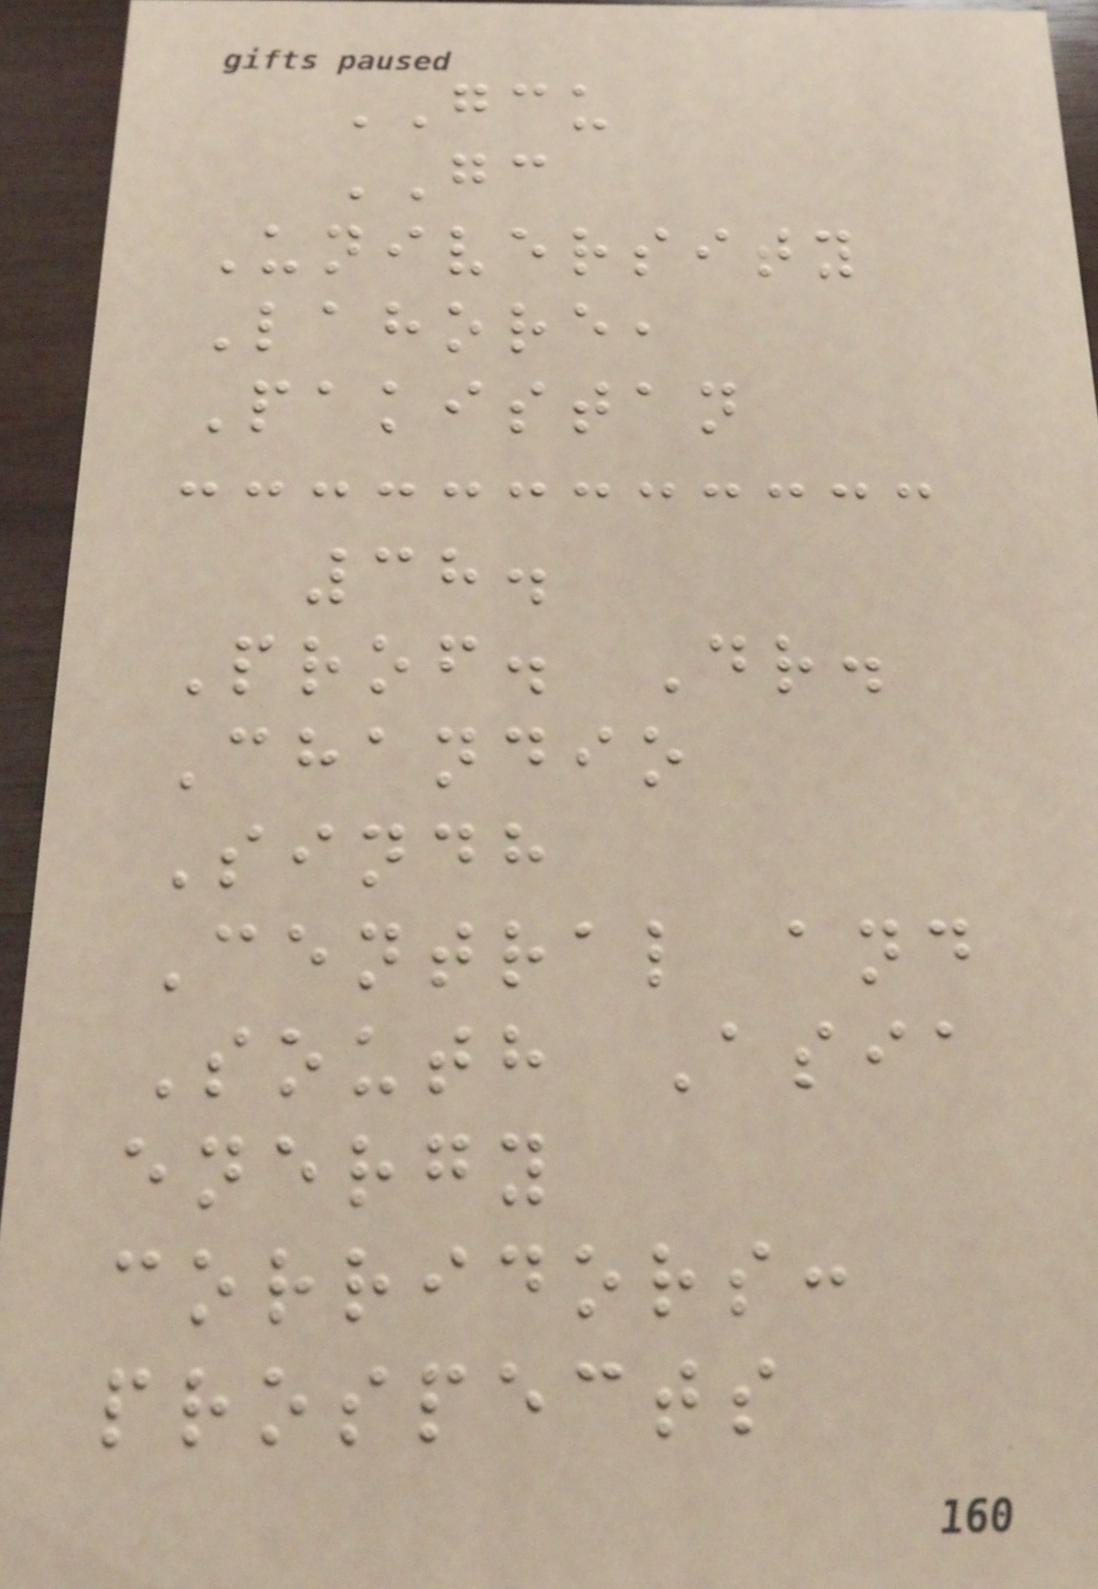GCU
GC
University
Lahore,
Pakistan
38.
Prof. Dr.
Chandio
Sindh
Central and
South Asia
energy
corridors:
prospects
